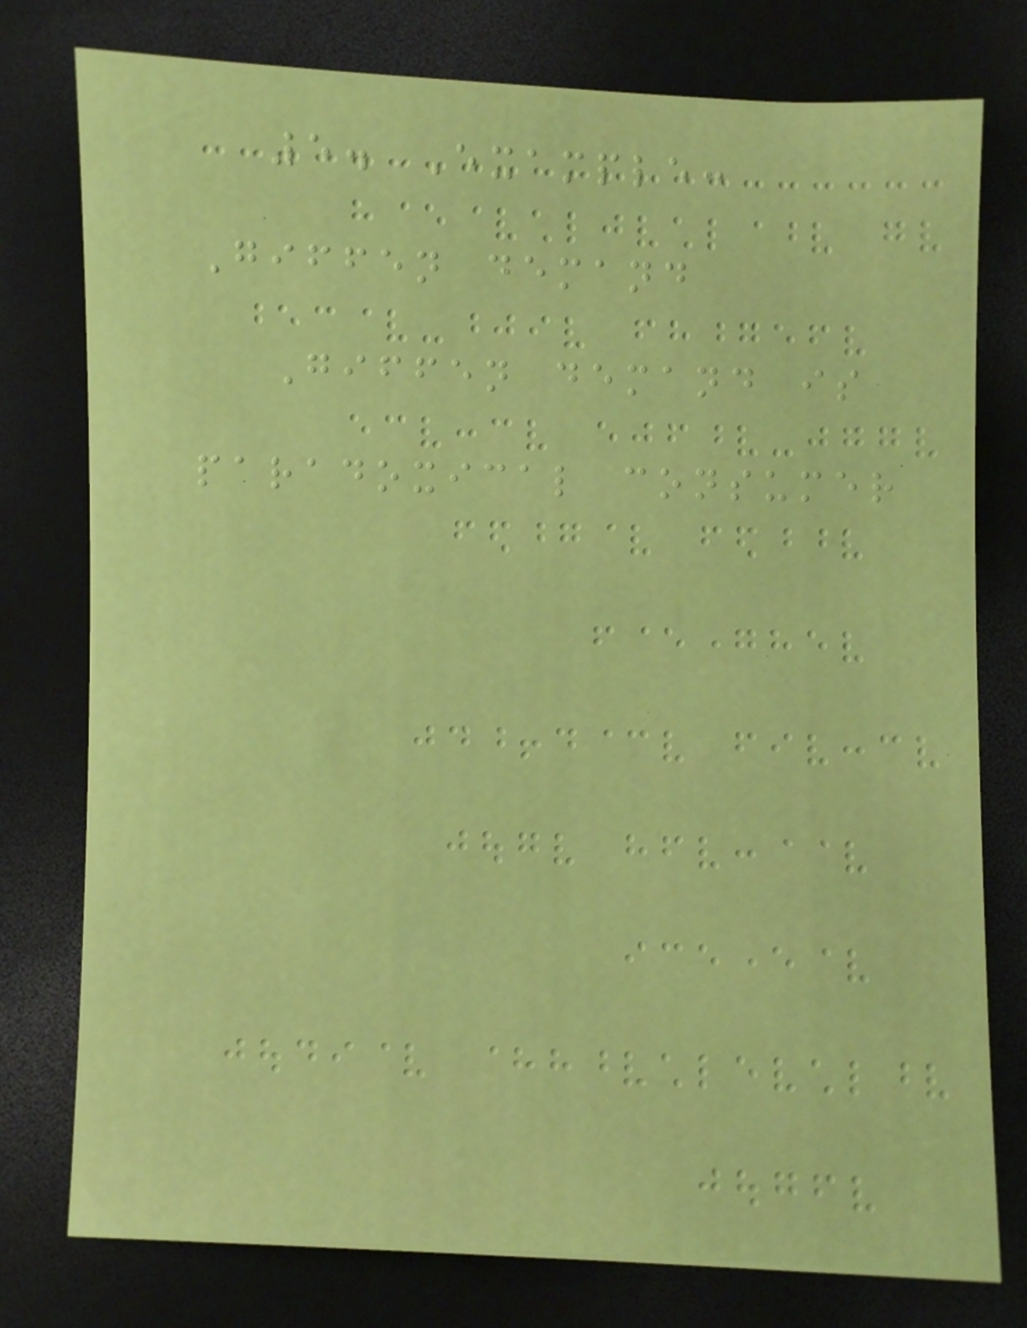5. Example:
Giffen demand
Giffen demand is
paradoxical consumer
